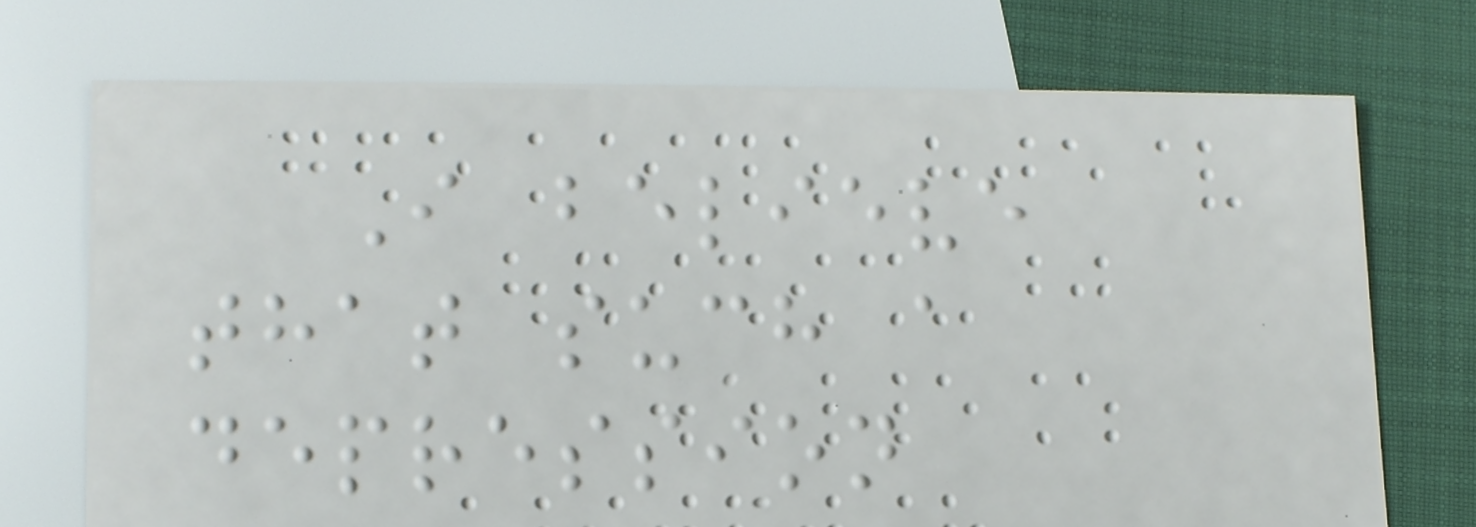I believe
that such a
depression
